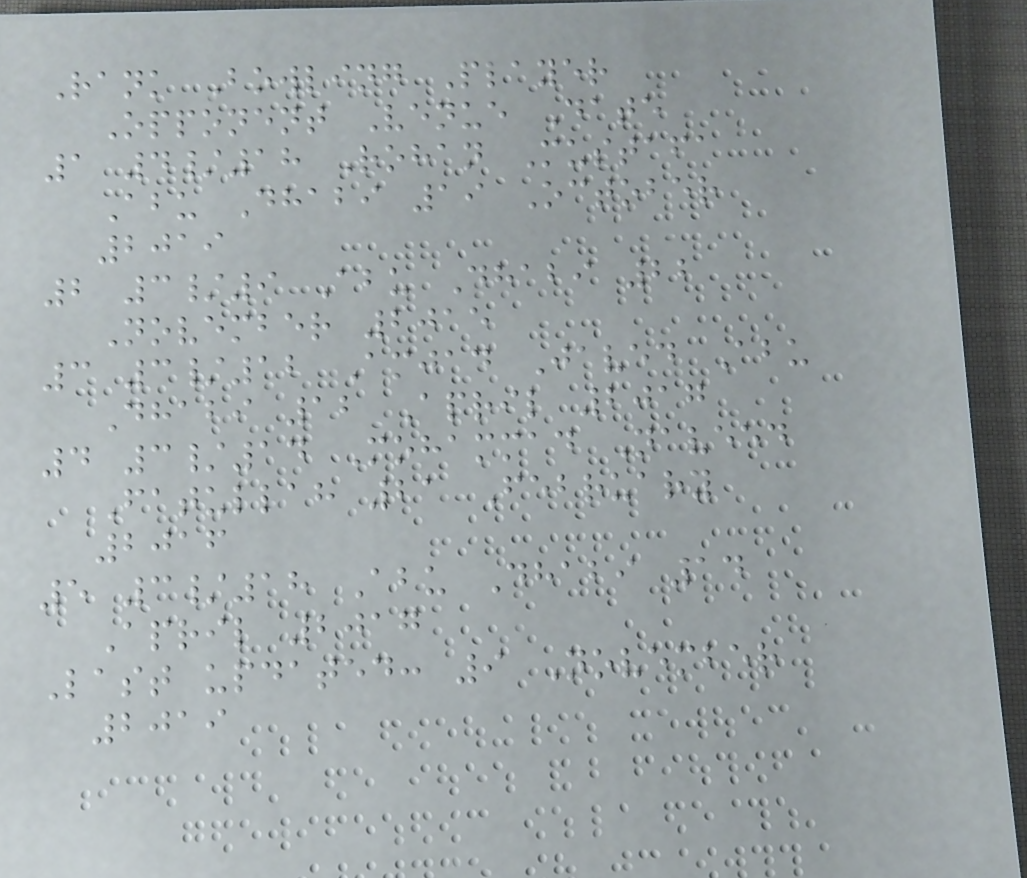Rank Bowling Player
Opponent Venue Date
1 4/18 Rohan Mustafa
Abu Dhabi 19 October
2019
2 3/9 Abu Dhabi 22
November 2015
3 3/12 Amjad Javed Abu
Dhabi 12 April 2017
4 3/14 Mohammad Naveed
Fatullah 21 February
2016
5 3/18 Abu Dhabi 14
April 2017
Last updated: 9 November
2019
